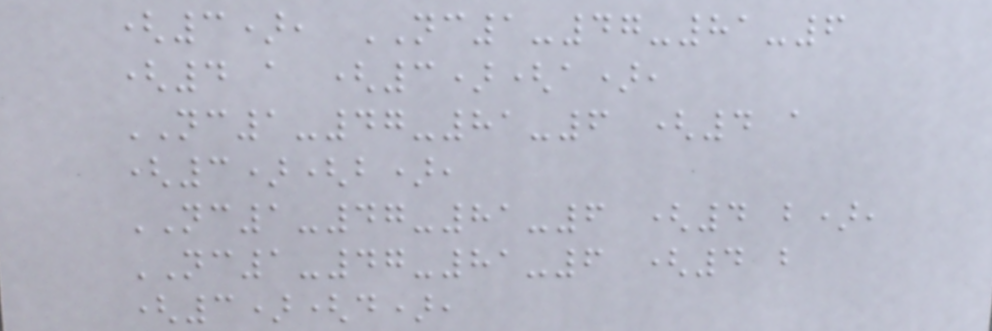(3), NC1-47-81-6
(4 a (3)(a),
NC1-47-81-6 (4 a
(3)(b),
NC1-47-81-6 (4 b),
NC1-47-81-6 (4 b
(3)(d),
